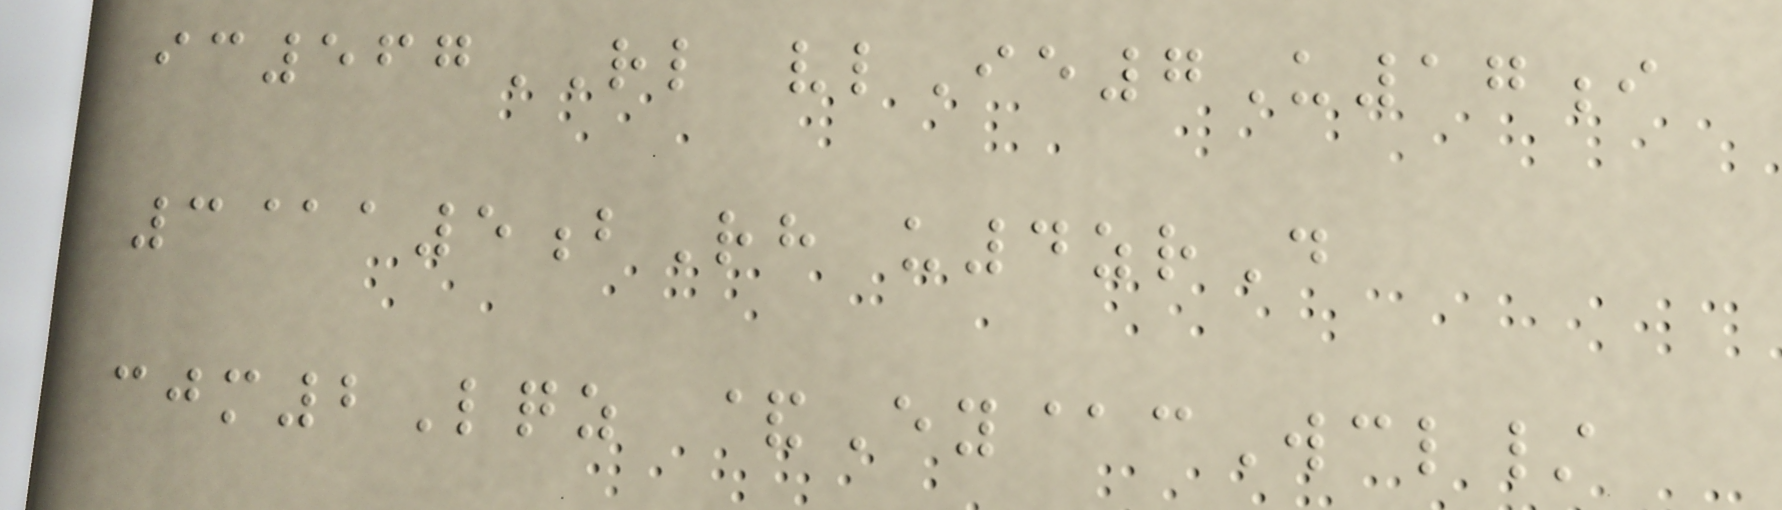ic567RL vlIe7U17i
3@a5bRh u4zrD
cjm2Lqz &Ey@cWcl/
